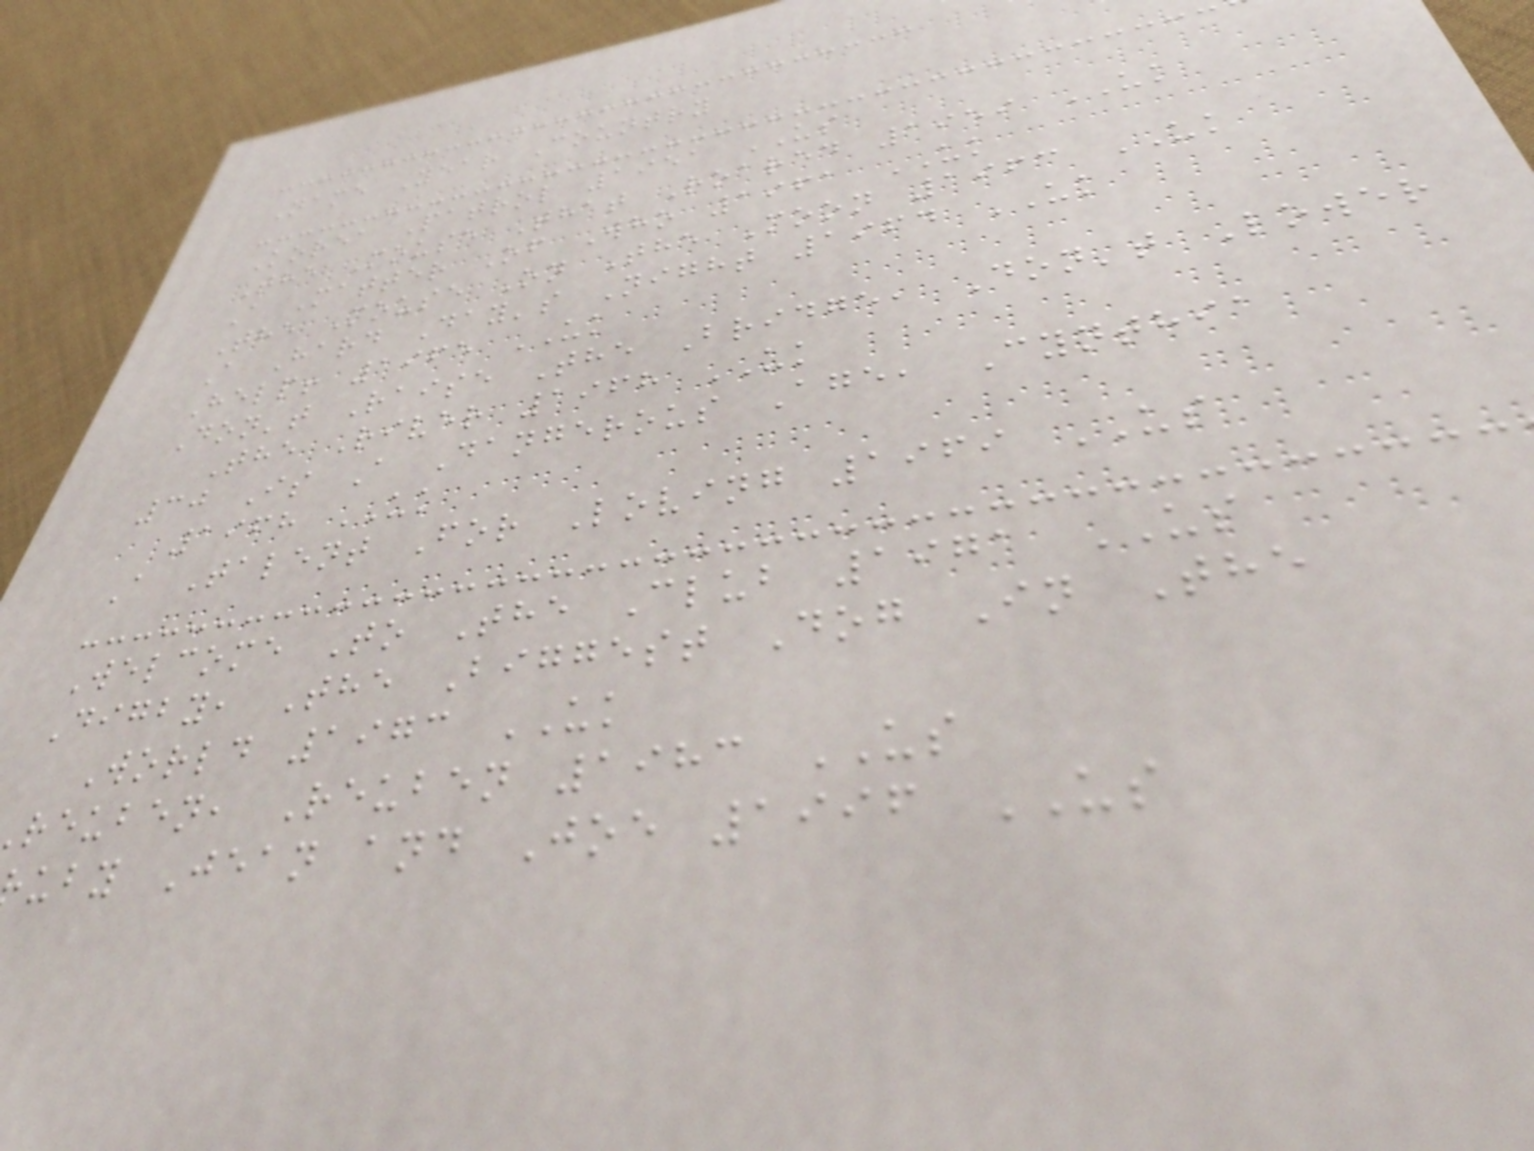Name Year Country
Korea Patrol 1951 US
The Mouse That Roared 1959 UK
A Matter Of Who 1961 UK
The Mouse On The Moon 1963 UK
A Hard Day's Night 1964 UK
Help! 1965 UK
Don't Raise The Bridge, Don't Lower
The River 1968 UK
30 Is A Dangerous Age, Cynthia
1968 UK
A Talent For Loving 1969 US
Welcome To The Club 1971 US
Digby, The Biggest Dog In The
World 1973 UK
reuben, Reuben 1983 US
uby Jean and Joe 1996 US
